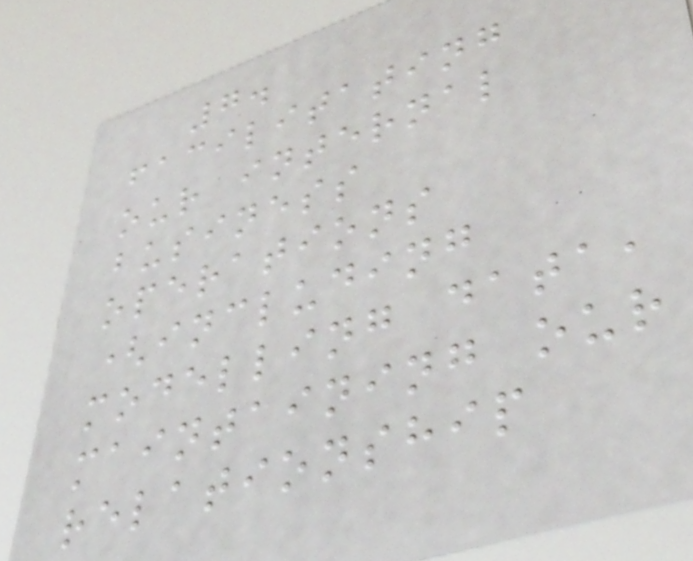7.
facilitating
our internal
business
operations
(including
modelling data,
maintaining our
relationship
